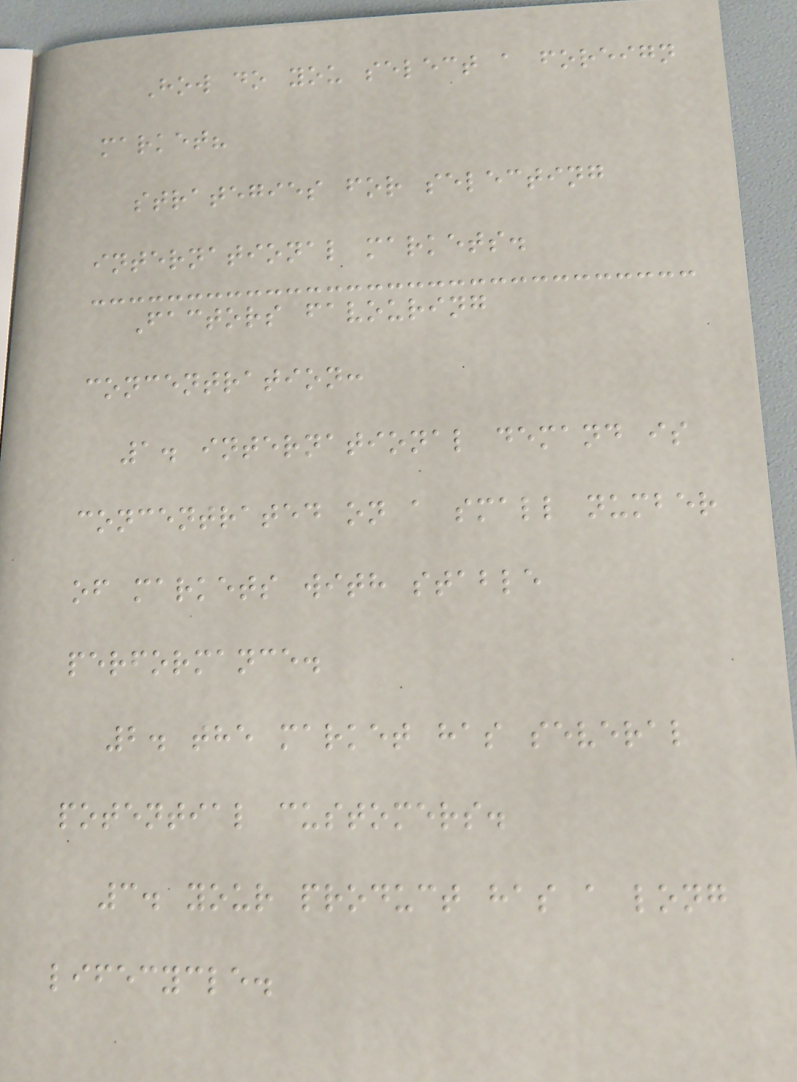How do you select a foreign
market?
strategies for selecting
international markets.
Factors favouring
concentration:
1. international demand is
concentrated on a small number
of markets with stable
performance.
2. the market has several
potential customers.
3. your product has a long
lifecycle.
